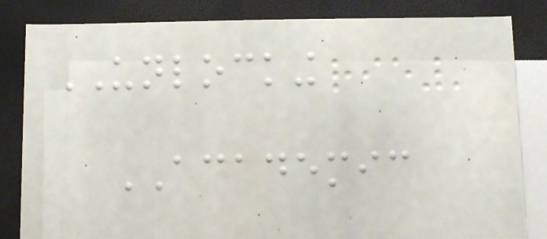UNLOCKING
ACADEMIC
